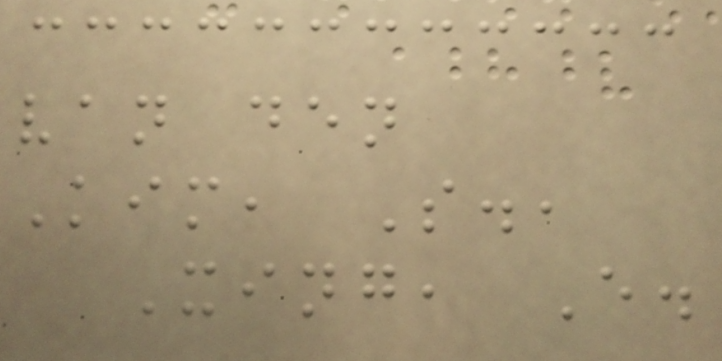van den
Kim, S.,
Xing, E.
